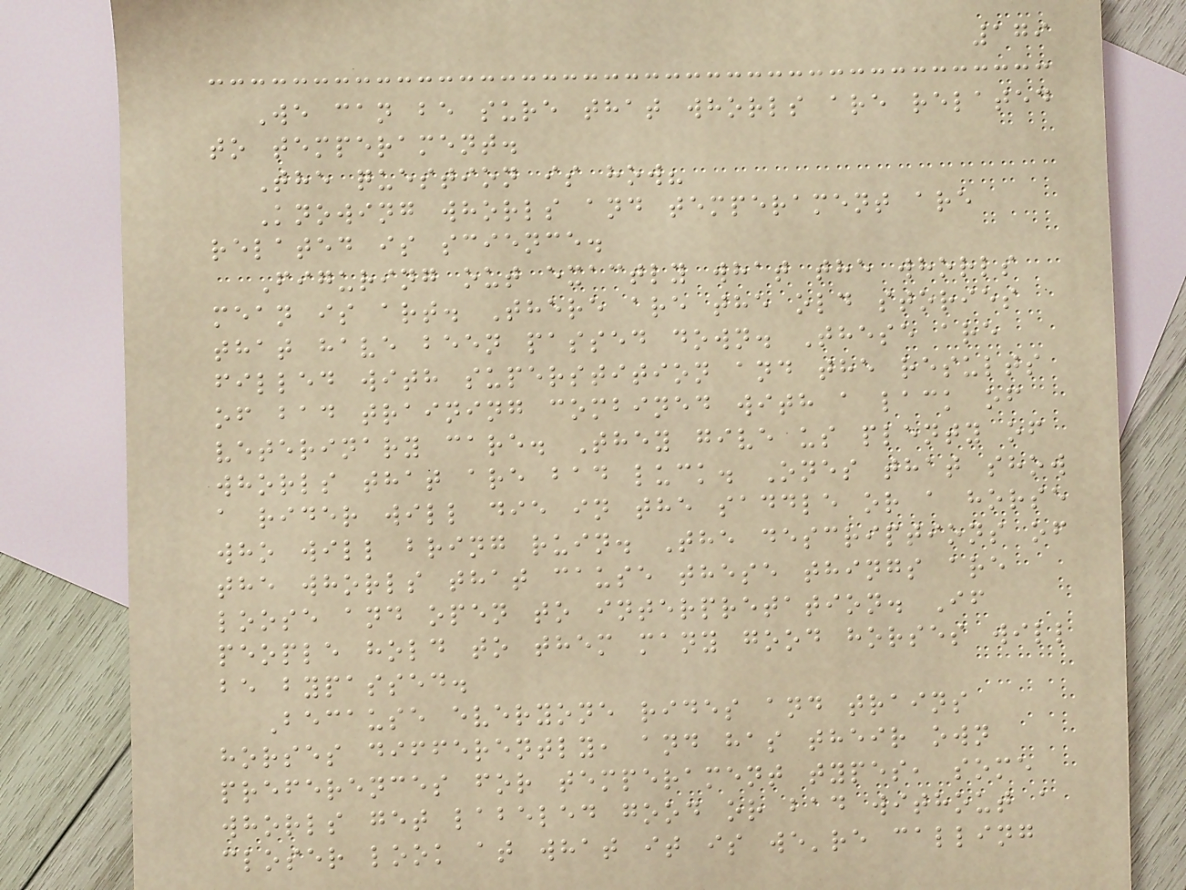179
We can be sure that whorls are related
to temperament.
The question is how?
Knowing whorls and temperament are
related is science.
Figuring out exactly what the whorls
mean is art. There are the old stories
that have been passed down. These are
filled with superstition and the results
of bad training combined with a lack of
veterinary care. They give us plenty of
whorls that are bad luck. Ones that show
a rider will die in the saddle or a horse
who will bring ruin. The descriptions of
the whorls that cause these things are
loose and open to interpretation. If
people hold to them many good horses will
be bypassed.
Because everyone rides and trains
horses differently, and has their own
preferences for temperament types, some
whorls get labeled good or bad without a
closer look at what it is we're calling
